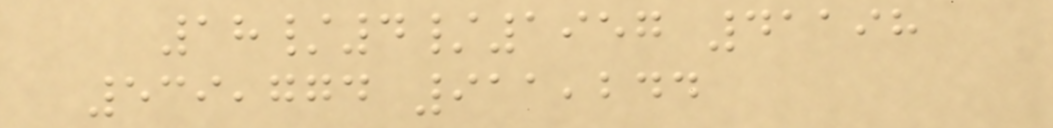18/4/1957 41198
539,774 911,244
